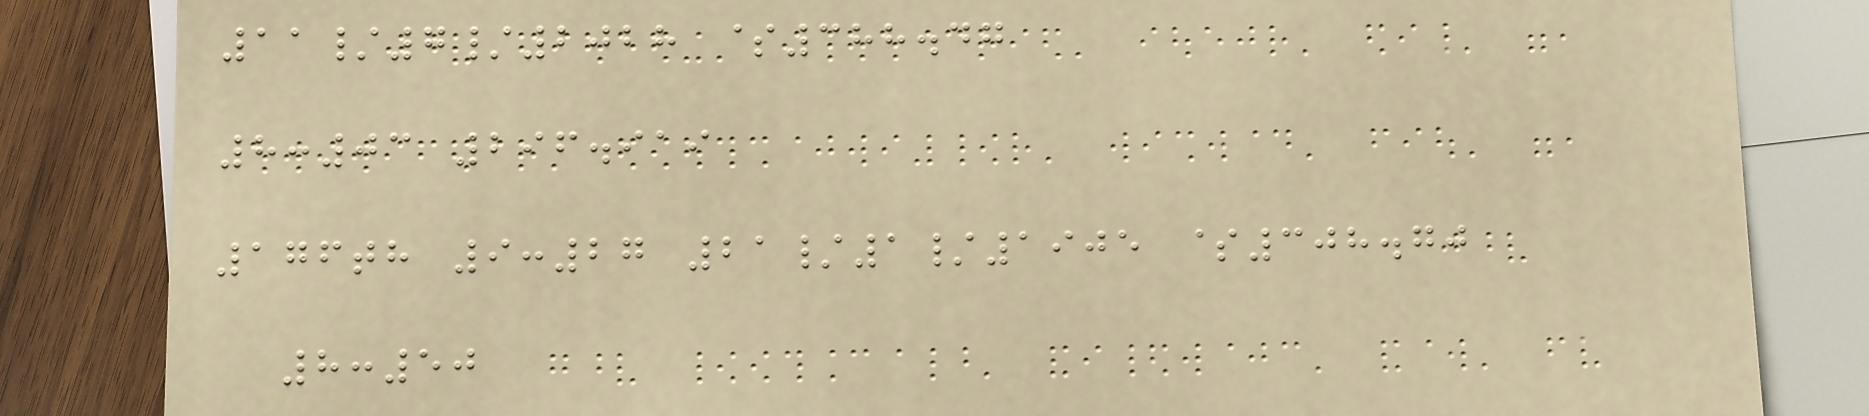11/7/2028 $388.47
8:03 296.919
176th 9:27 21/1/1905 $308.70
8:50
